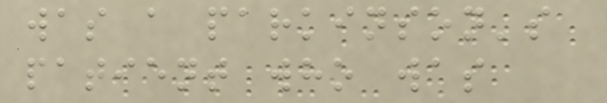was a parkinson's
patient who was
